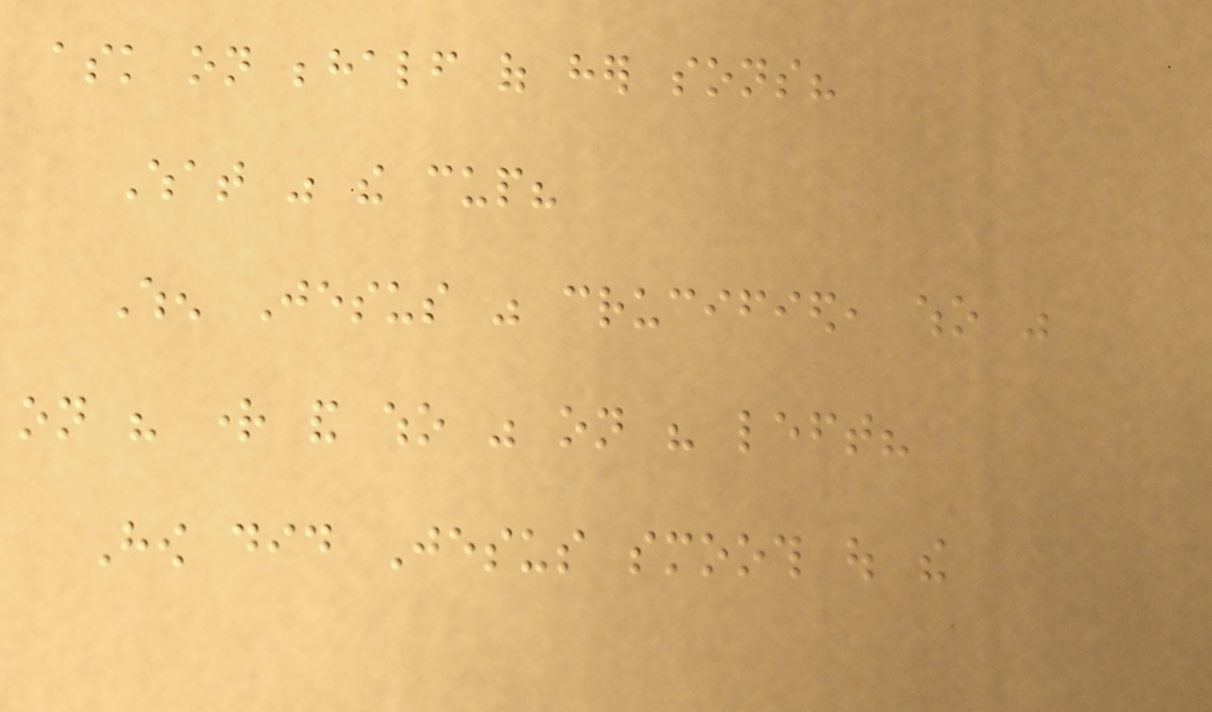ask on behalf of her sons?
What was the cup?
When Jesus was crucified, who was
on his right and who was on his left?
How did Jesus smooth out the
